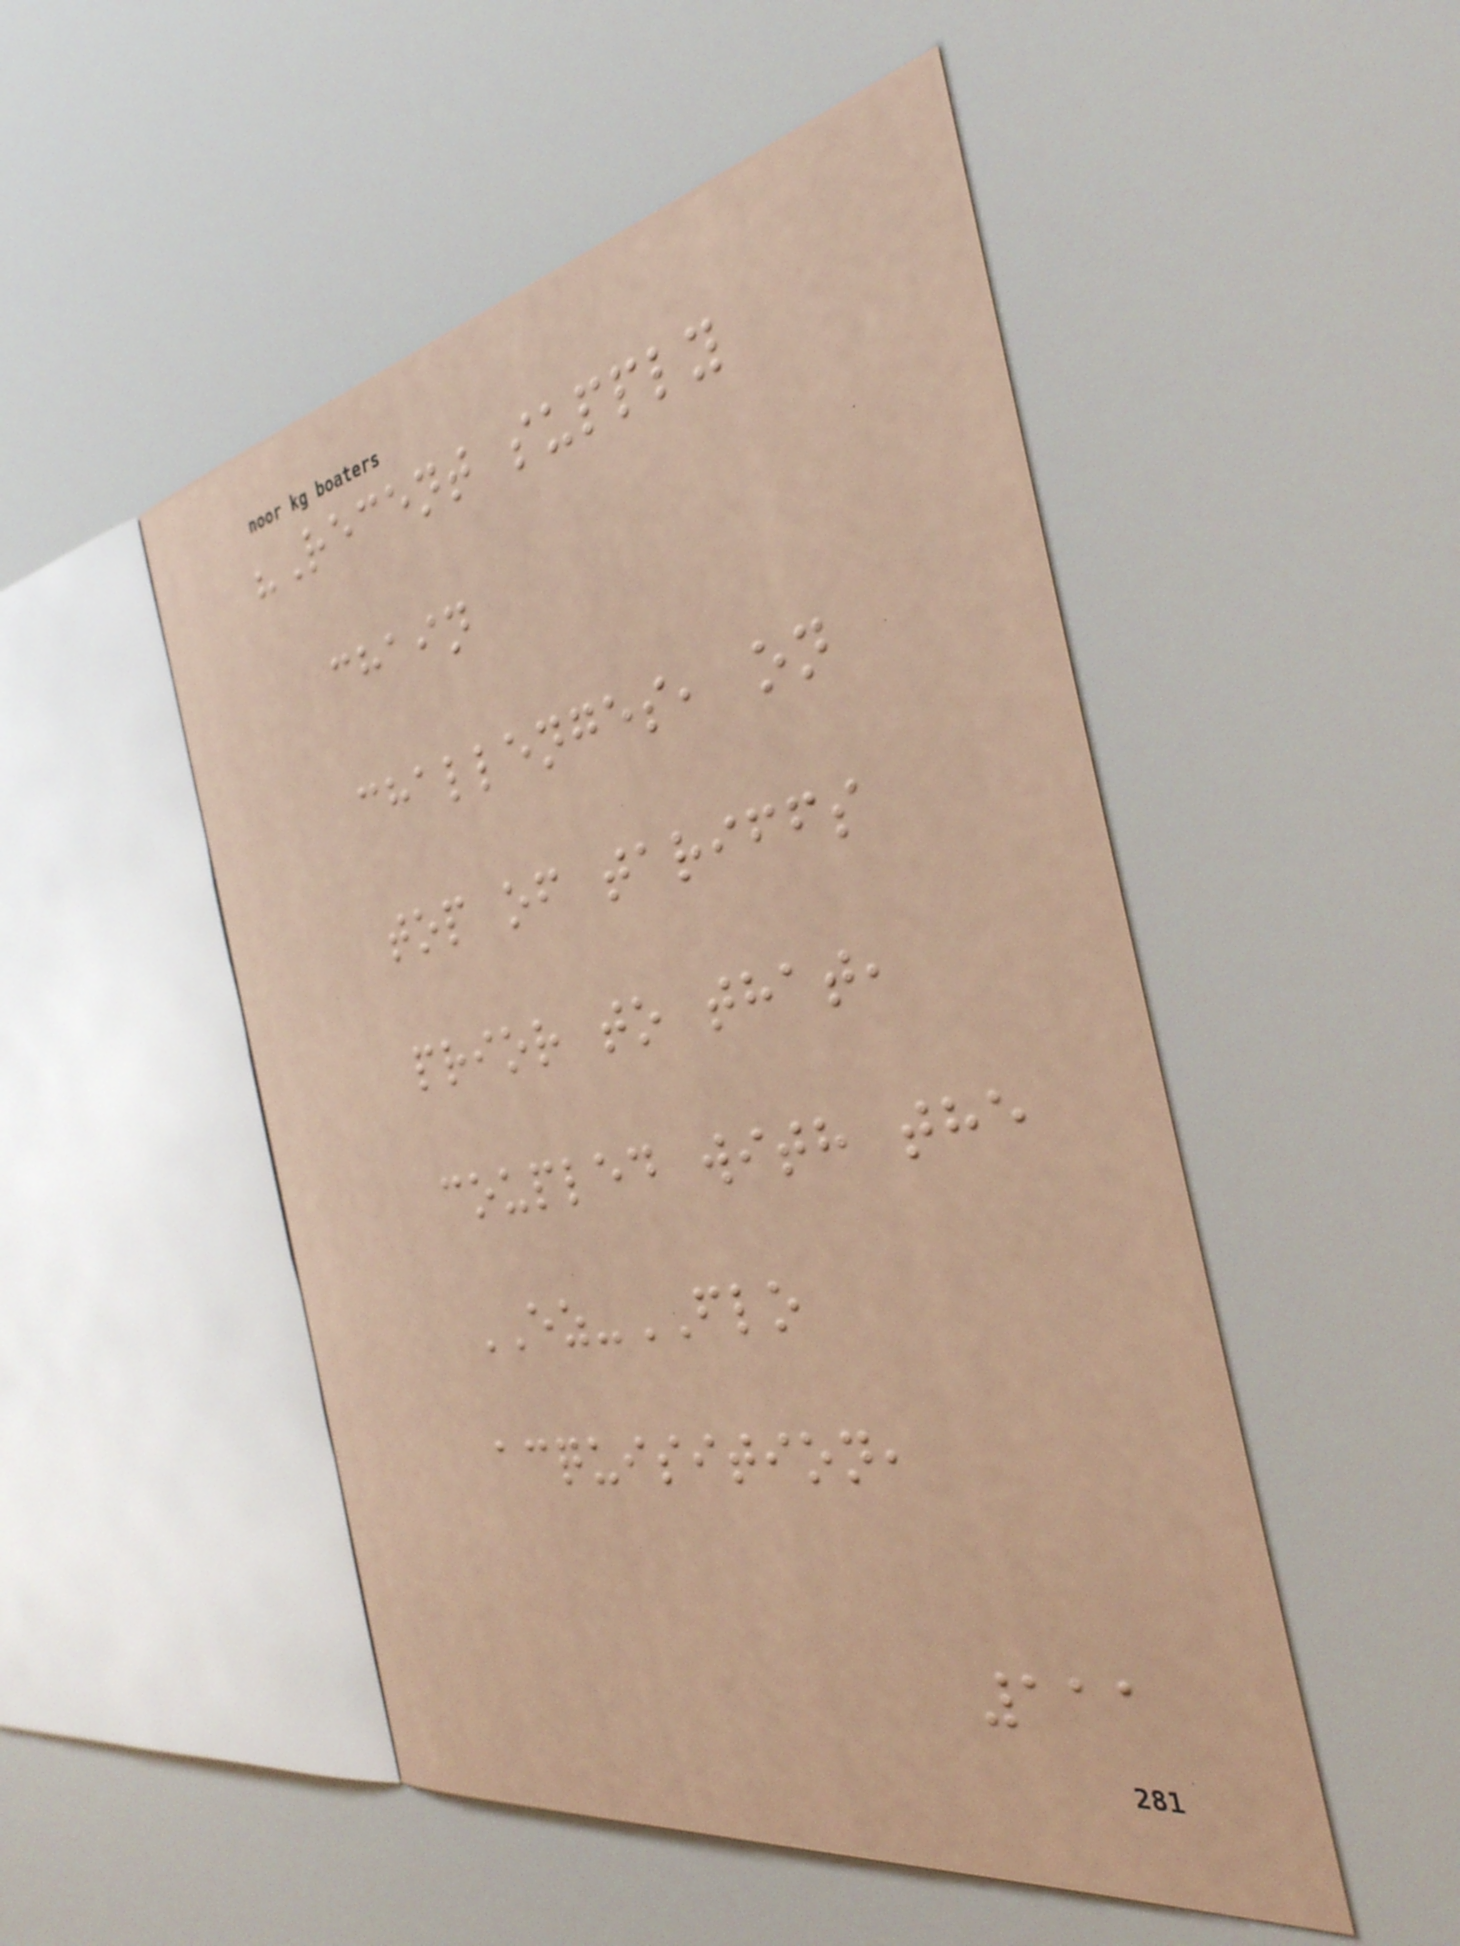"Recent supply
chain
challenges, on
top of tariffs
prior to that,
coupled with the
EZ-FLO
acquisition,
111
